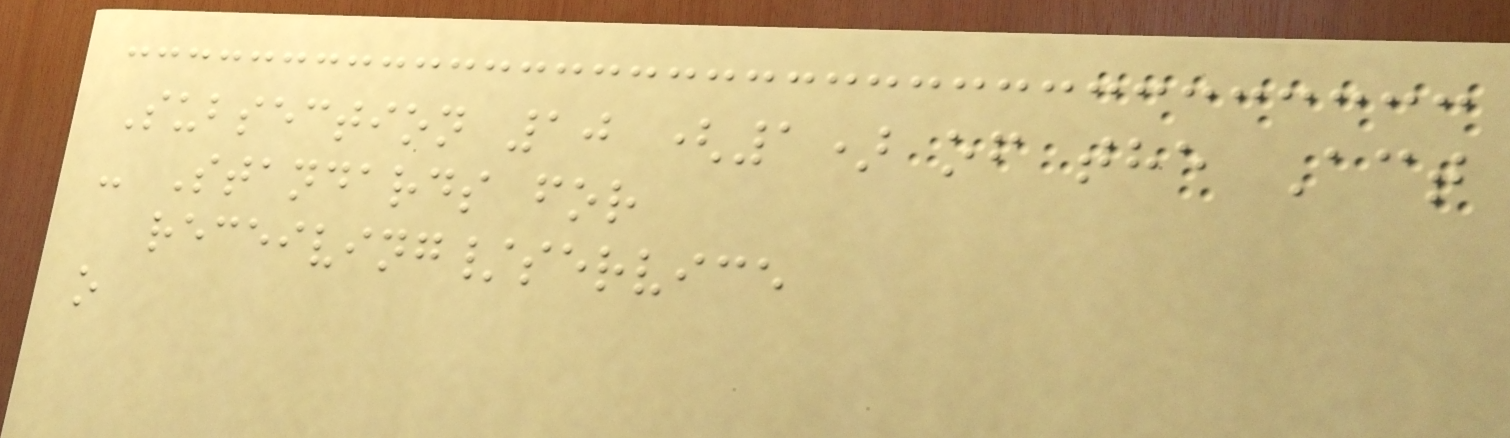Subsection 10 (1) of the Act
- Standards for
receiving/service
o
